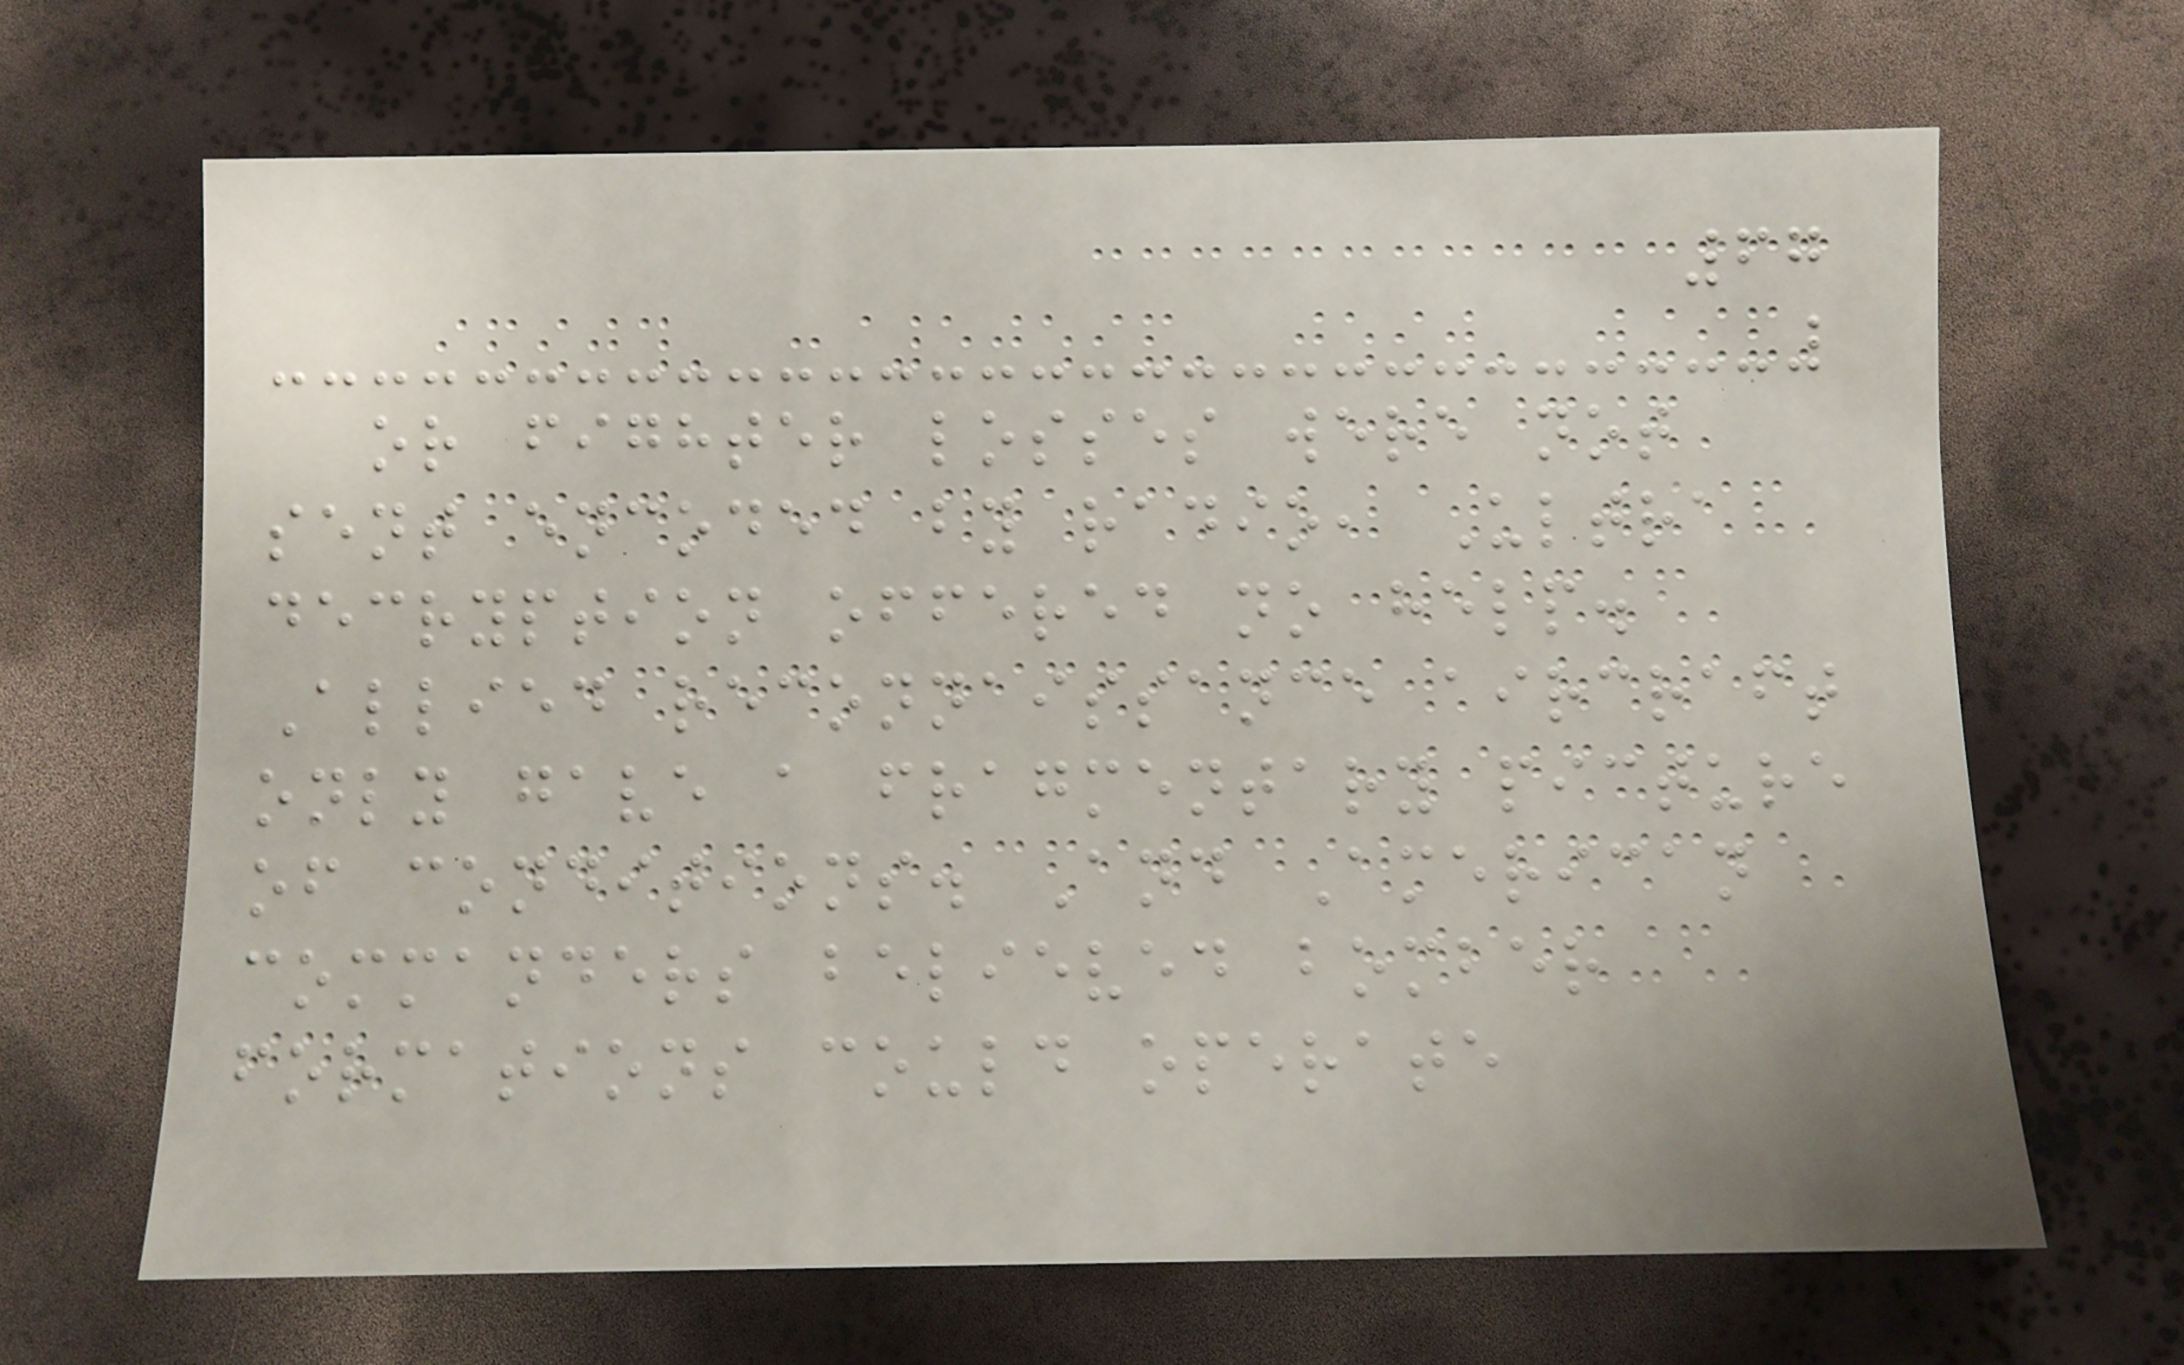67
or fighter losses were not
sent encoded by radio, Ultra
decryption offered no help.
Allied reconnaissance aircraft
only gave a fragmentary picture
of conditions. And American
commanders believed bomber
formations could operate
